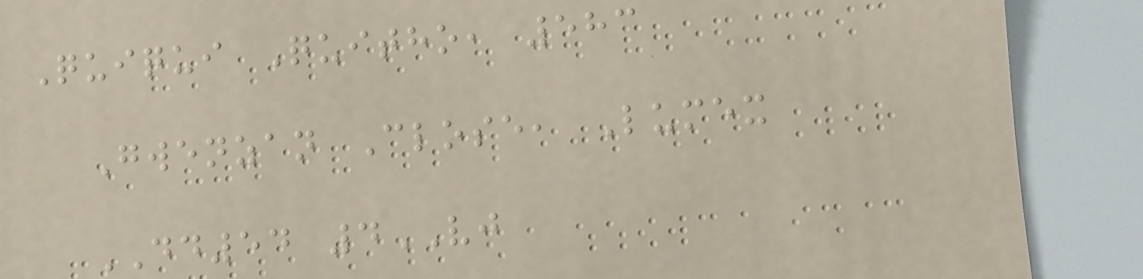Quiqui Quitho, 583
Gwenzan Close, Lumex
DD54 4VJ
